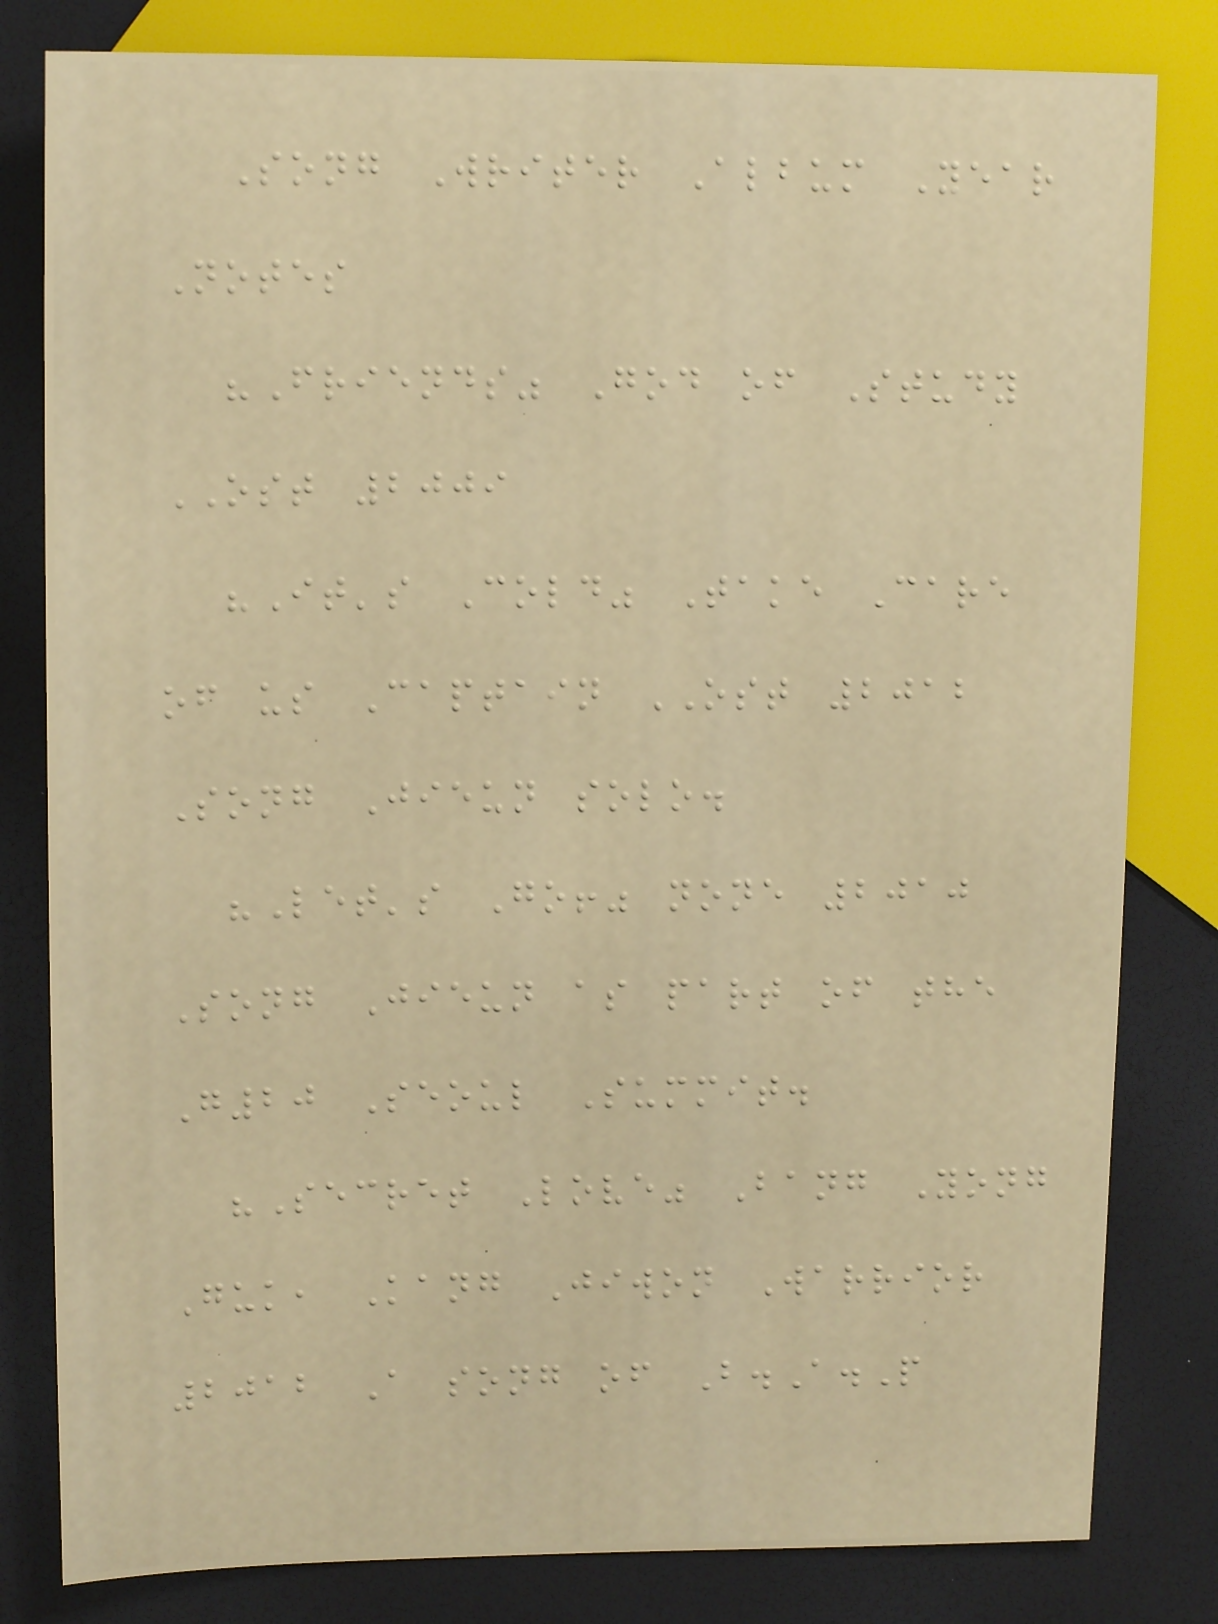Song Writer Album Year
Notes
"Friends" God of Study
OST 2009
"It's Cold" Take Care
of us Captain OST 2012
Song Jieun solo.
"Let's Go!" none 2010
Song Jieun as part of the
G20 Seoul Summit.
"Secret Love" Bang Yong
Guk, Kang Jiwon Warrior
2012 A song of B.A.P
